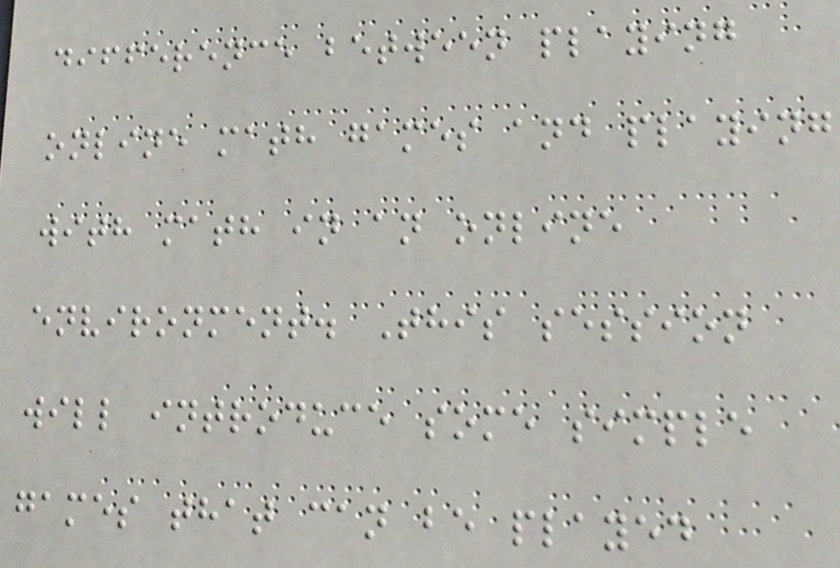difference between playing
online math games and playing
with math in an online
environment. This session
will introduce some simple
games that can be played
